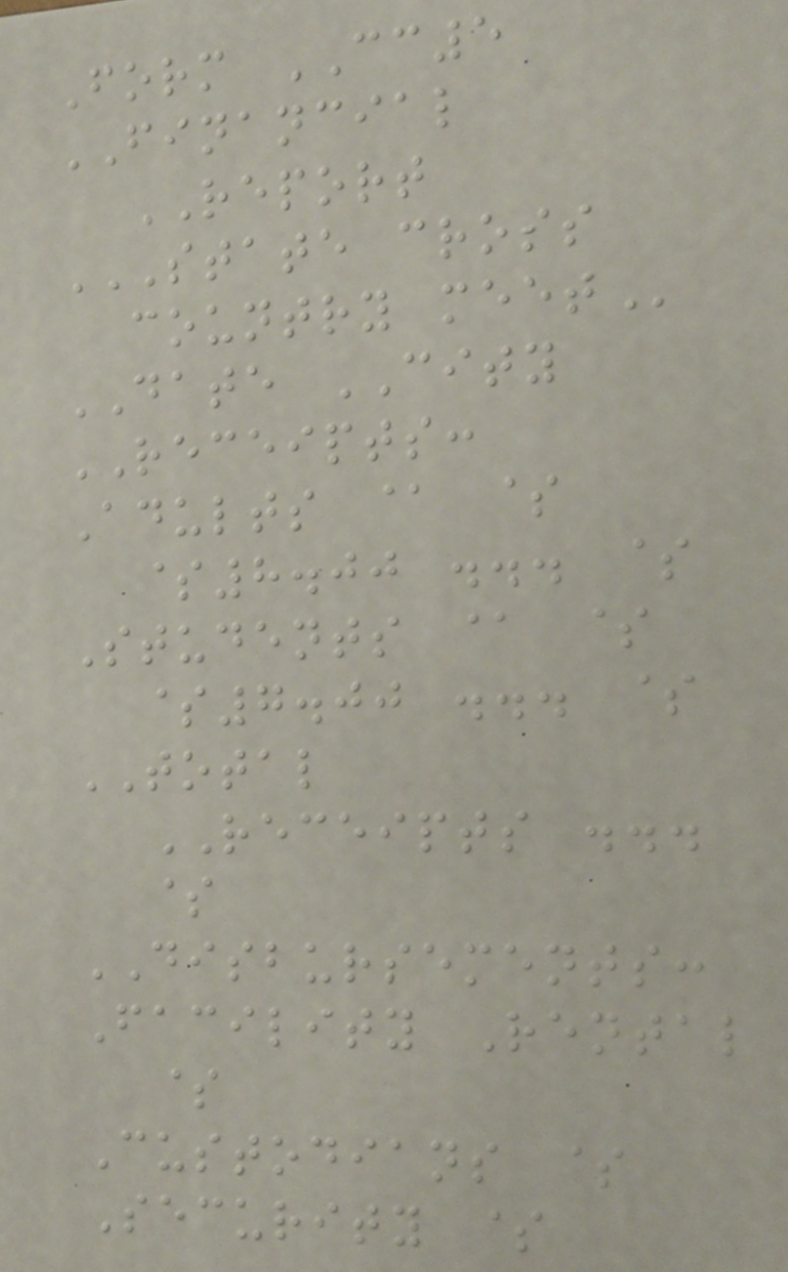Form CC5
FINANCIAL
REPORT
STATE CROSS
COUNTRY MEET
DATE CITY
RECEIPTS:
Adults @ $
$8.00 ... $
Students @ $
$7.00 ... $
TOTAL
RECEIPTS ...
$
DISBURSEMENTS:
Facility Rental
$
Custodians $
Security $
